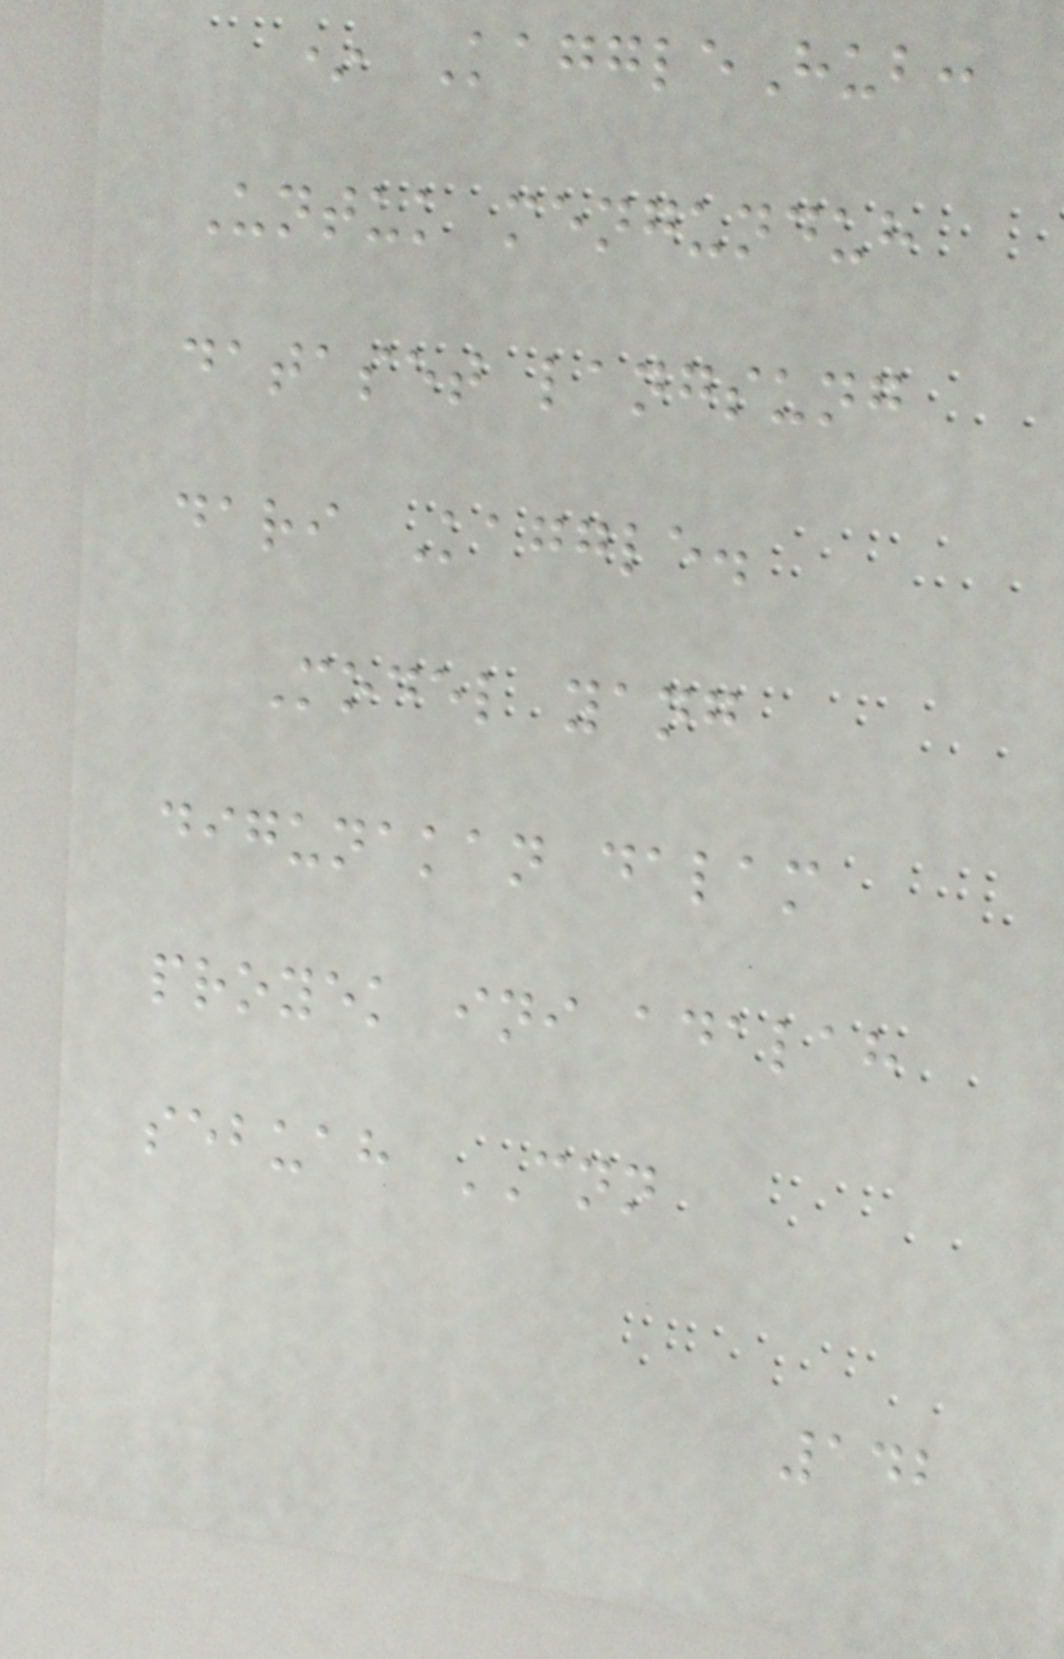* KaggleHub:
Untuk mengunduh
dataset langsung
dari Kaggle.
Model yang
digunakan dalam
proyek ini adalah
sebuah CNN
142
